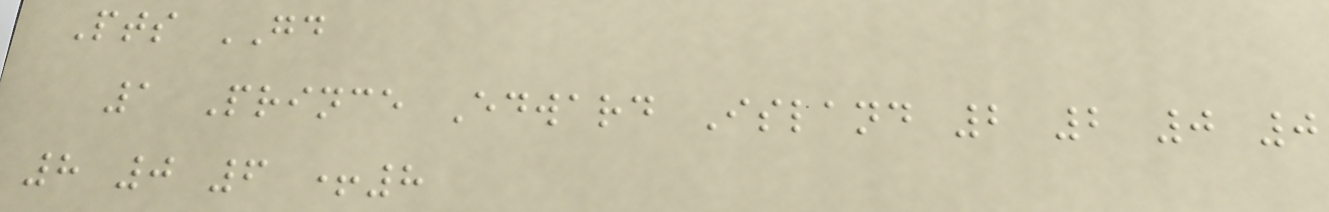Pts GD
1 Prince Edward Island 2 2 0 0
8 0 6 +8
